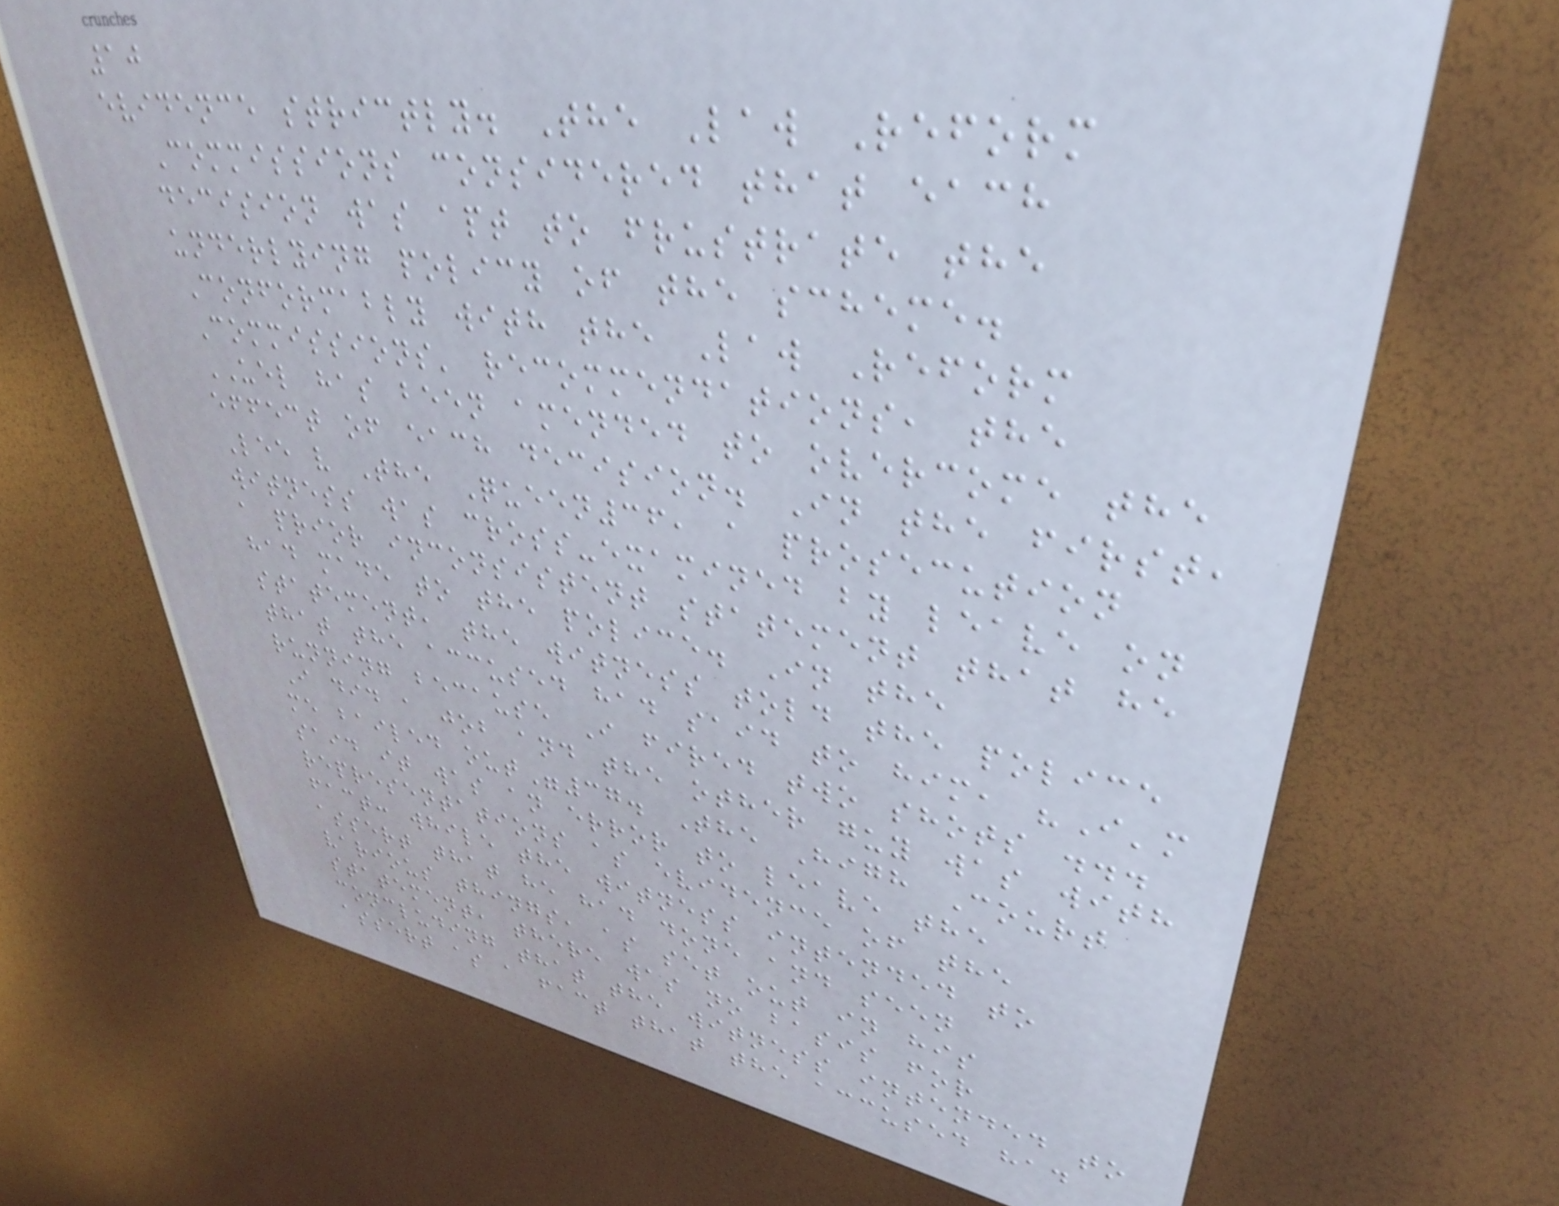10
evidence strictly. The Law Reform
Commissions considered that each
decision was apt to frustrate the
underlying policy of the scheme.
Conformably with the Law Reform
Commissions' recommendations, the
UEL has been amended to overcome the
effect of each decision. In the first,
Lee v The Queen36, a prosecution
witness was cross-examined by leave on
a prior inconsistent statement that he
had made to the police. In the
statement, the witness told the police
that the accused had said to him, "I'm
running because I fired two shots ...
I did a job and the other guy was with
me bailed out"37. The High Court
said it was an error to leave the
representations as evidence of the
fact: while the witness intended to
assert that he had done and seen
various things, as set out in his
statement, there was no basis for
concluding that the witness intended to
assert as a fact that the accused had
